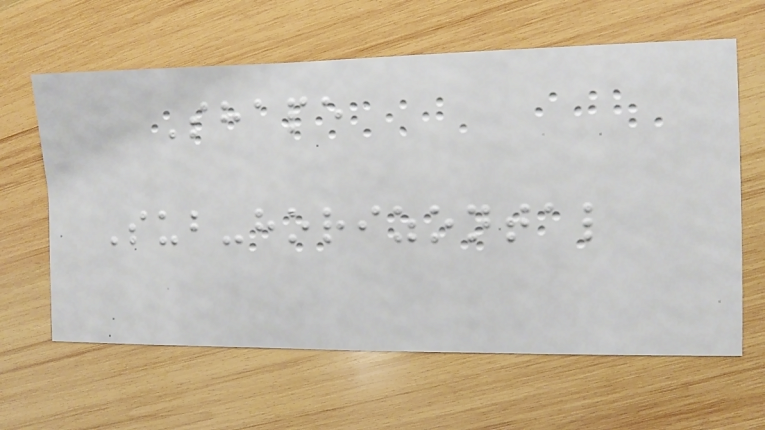Shape
Sub-horizontal
